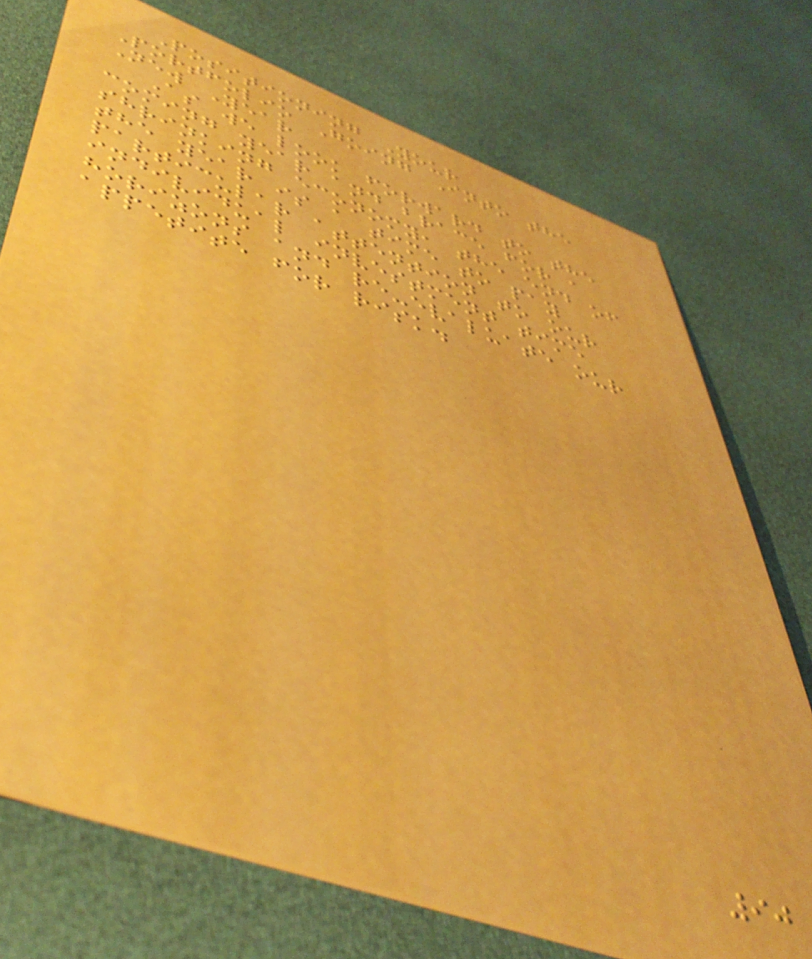Positioning Your
Portfolio Going Into the
New Year
As we look forward to the
coming year and brace for a
shrinking economy, the end of
the year is a time to pay
particular attention to our
individual investment time
horizons and re-evaluate our
appetite for risk.
90
